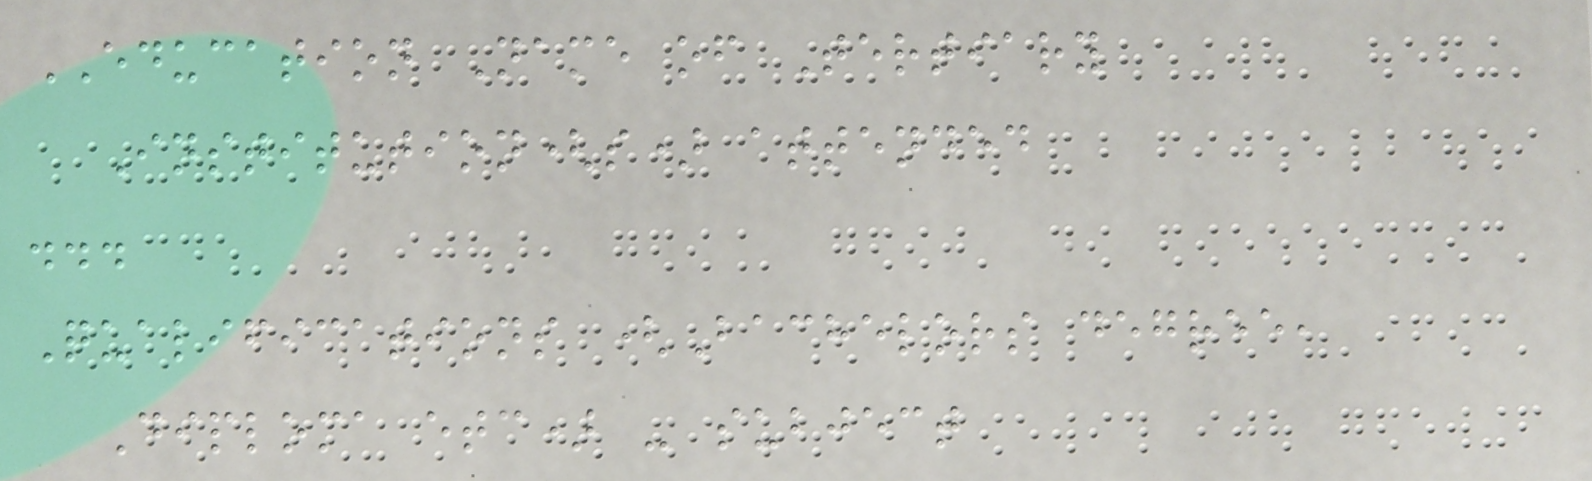EDUCATION Name of Tertiary
Institution(s) attended
...
Qualifications (Bachelors degree,
Diploma etc) - subject
